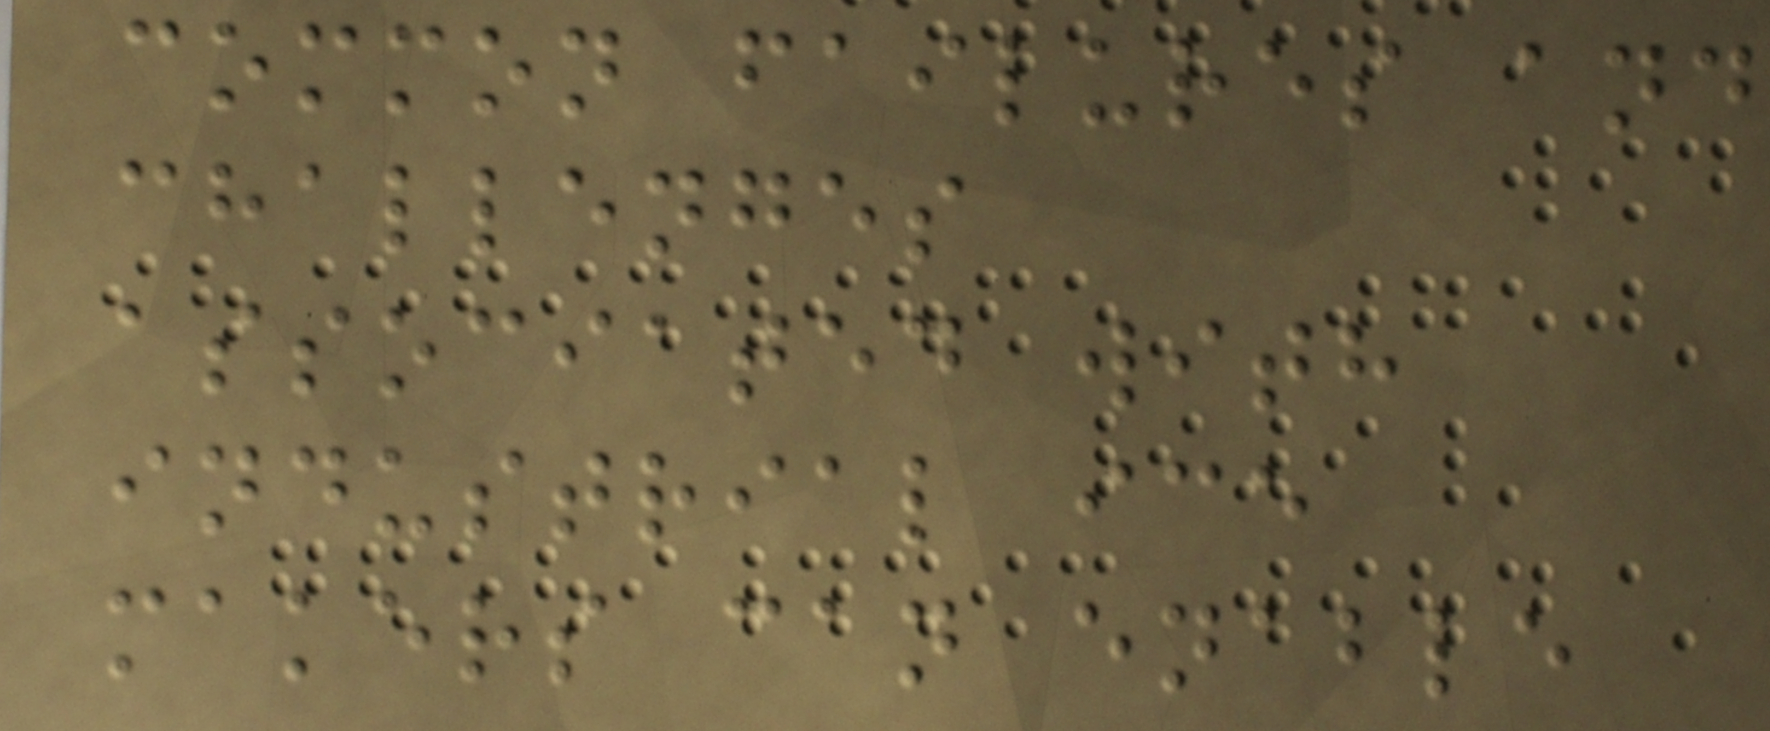common failures and
challenges
associated with
industrial ice
makers can enable
